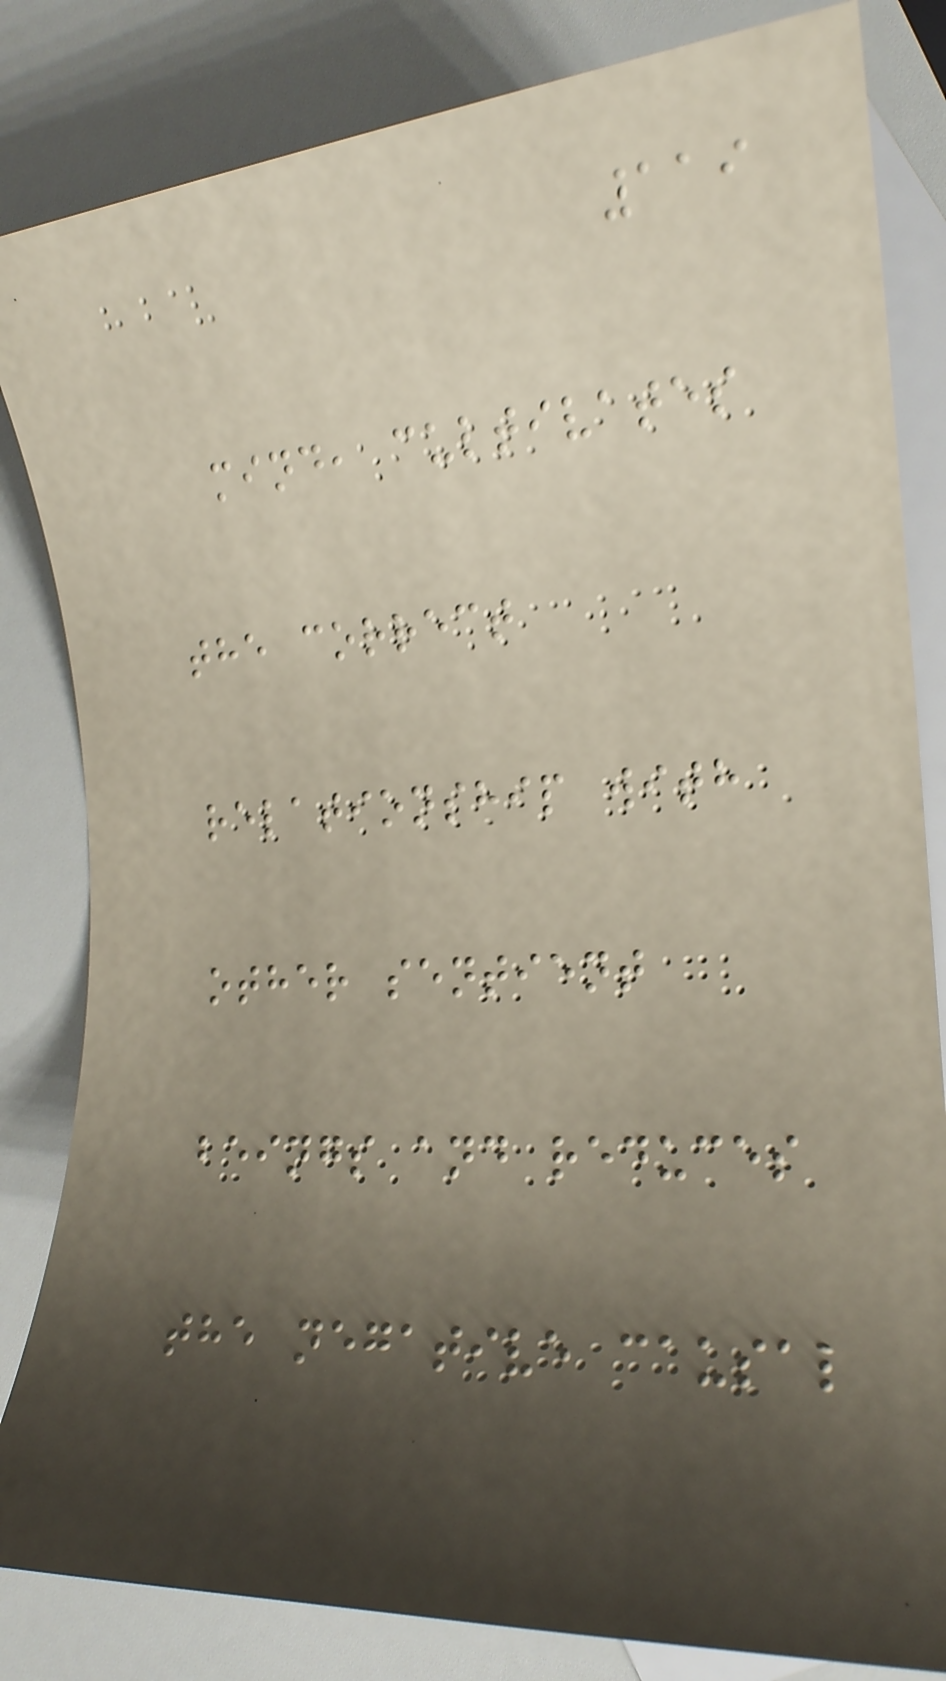119
mind, cultivates
the correct
relationship with
other sentient
beings and reduces
the negative causal
